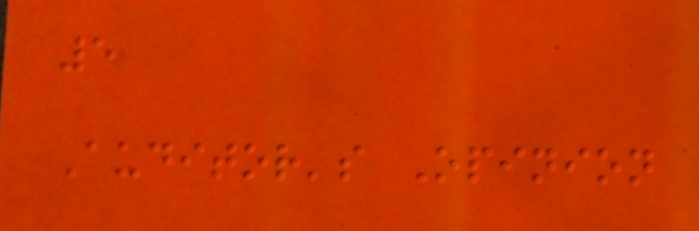5
Auditor's Opinion
